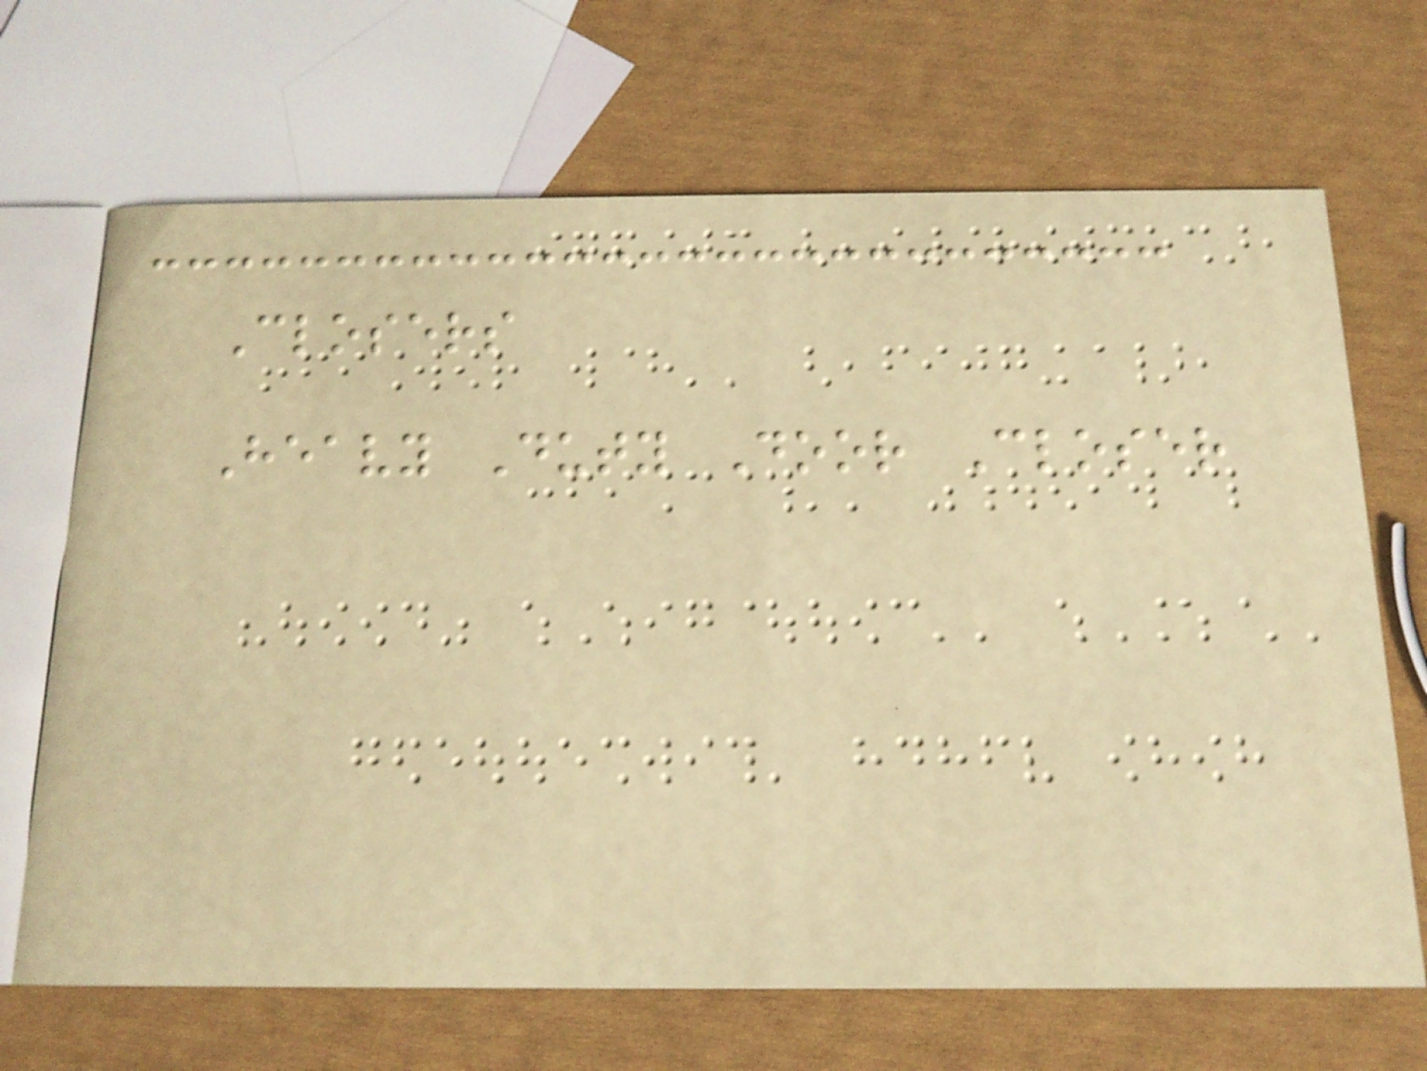Closers
Heavy Duty Door Closer
